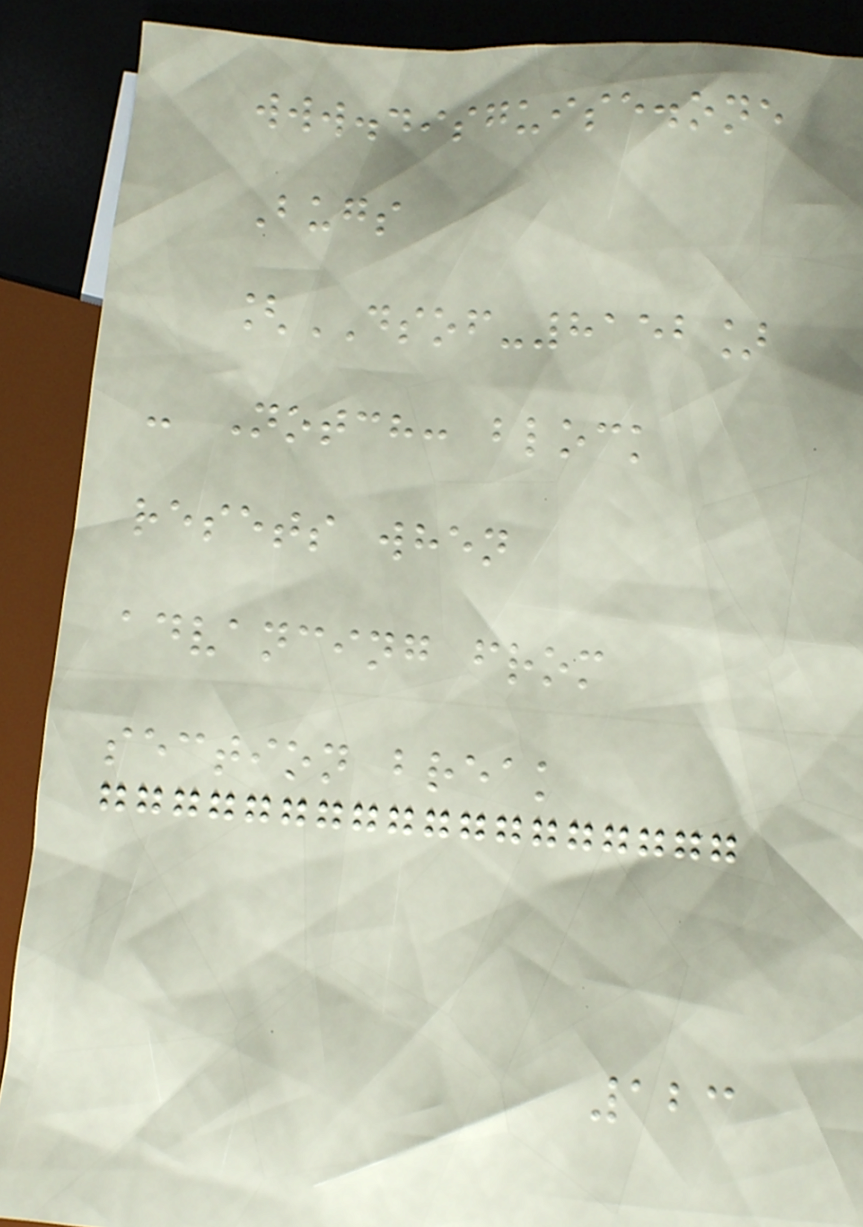www.disguise.one
Bugs
[DSOF-8152]
- Notch: block
resets when
advancing from
section break
123
